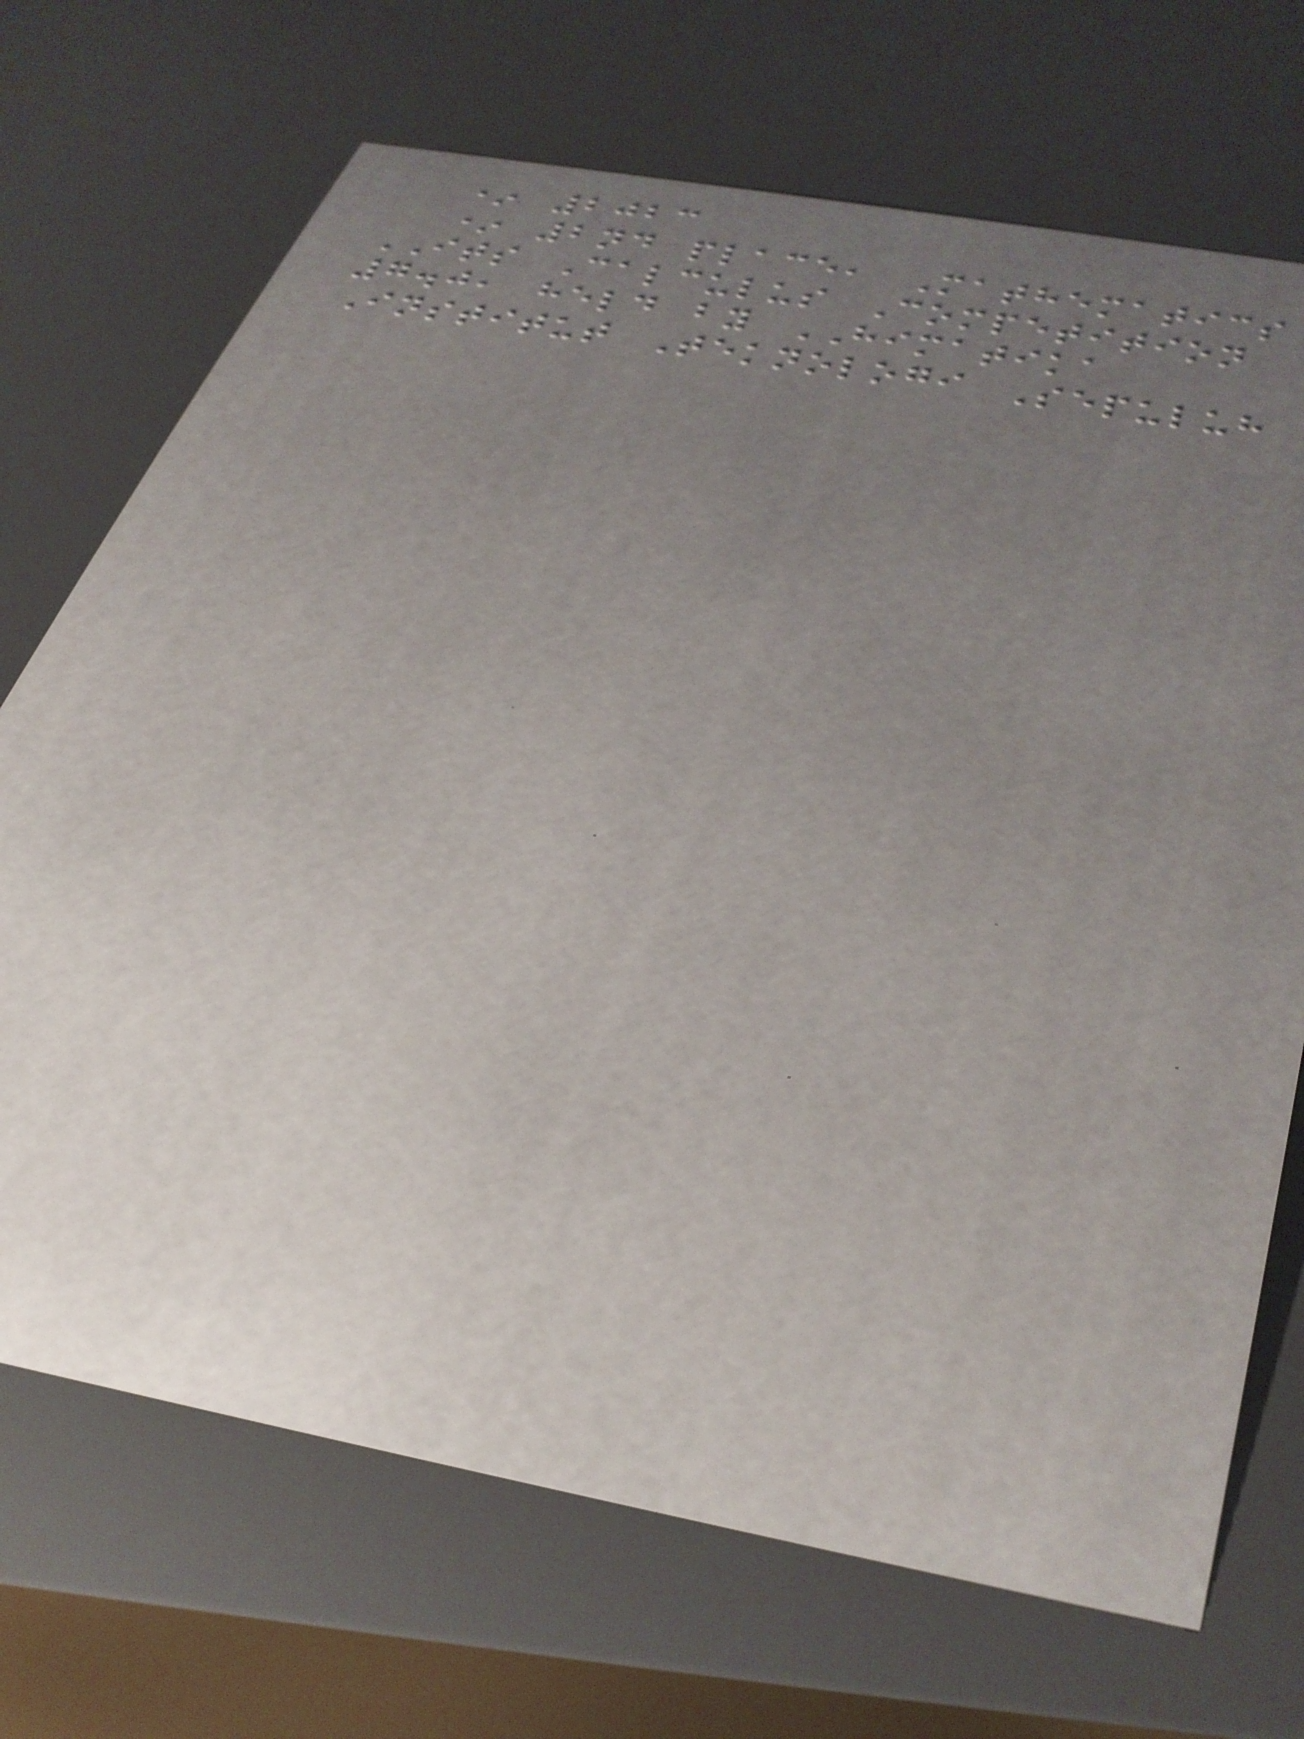* 2023
* 2nd place, Mathematics
ITS Calculus Competition
7.0, held by HIMATIKA
Institut Teknologi Sepuluh
